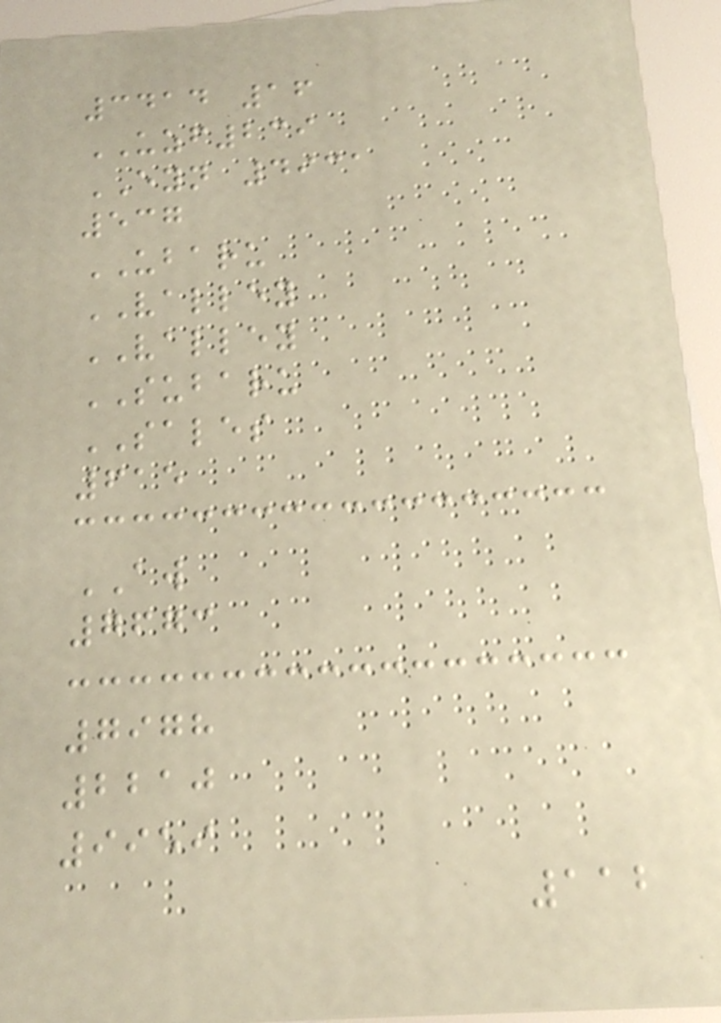3414 16
UZF239
EYN 4931
537
UBARU
VALLEY
VALLEY
SUBARU
SALES
615
AW
7673
7978
2210
9959
112
